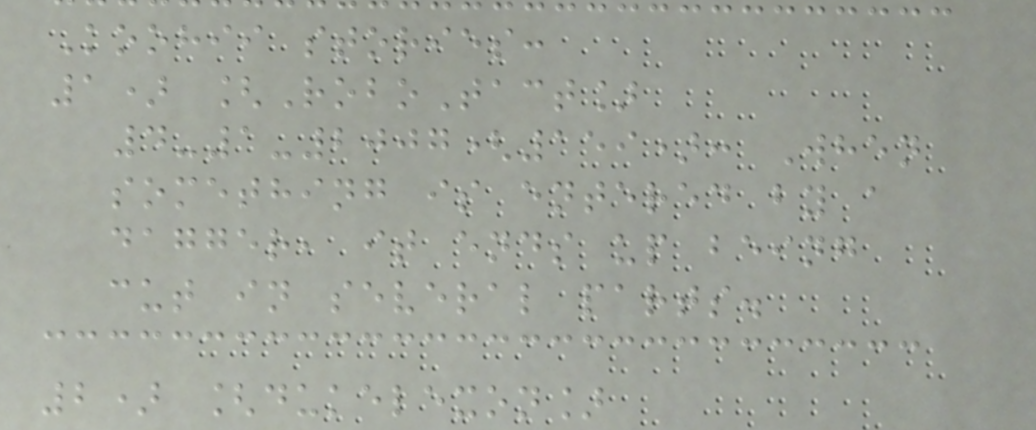Koohii stories:
1) [RoboTact]
4-1-2007(159): When
something is entered by a
dagger, it ends up being
cut in several parts.
2) [dukelexon]
